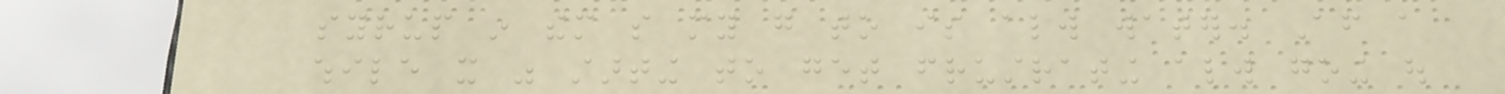syrup in them so my go to is always water. After a
while it was starting to get frustrating always going out
